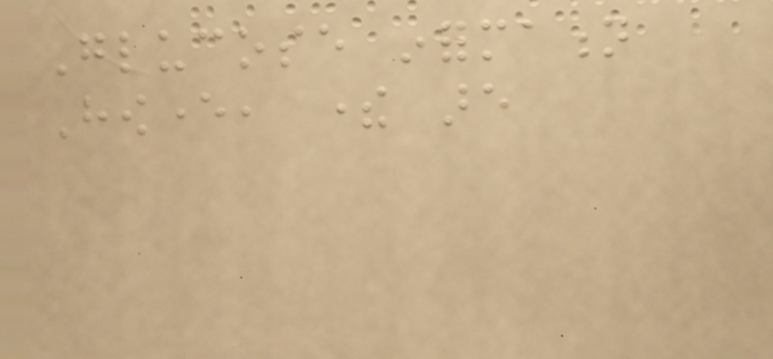Glucose information
However, there are
